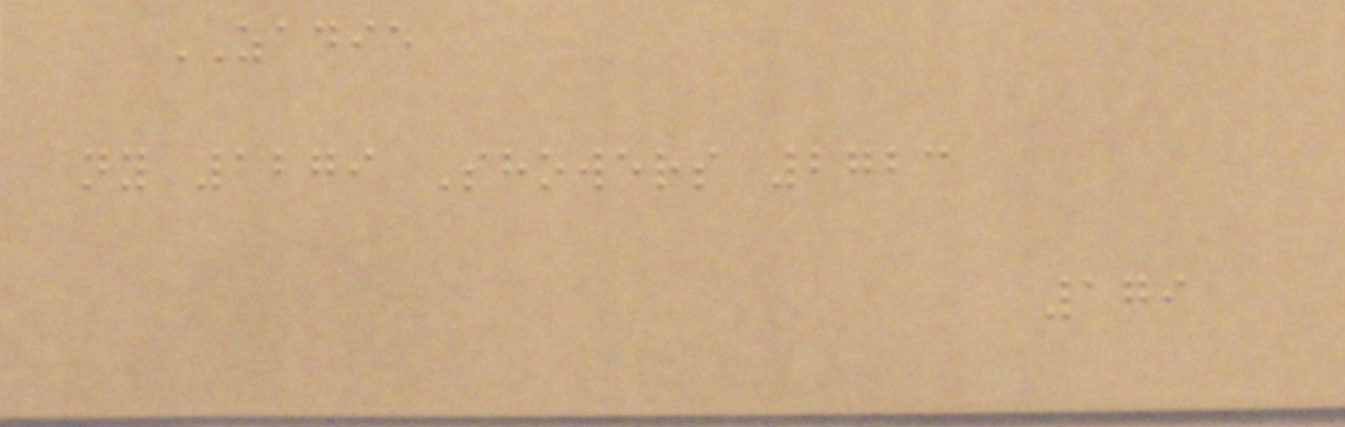ZADIE
ny 1279 Showers 2723
179
